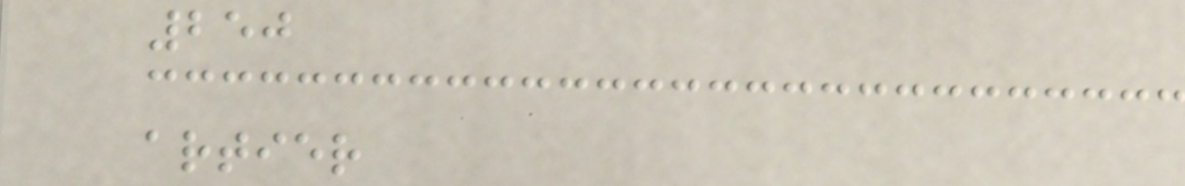250
artier
